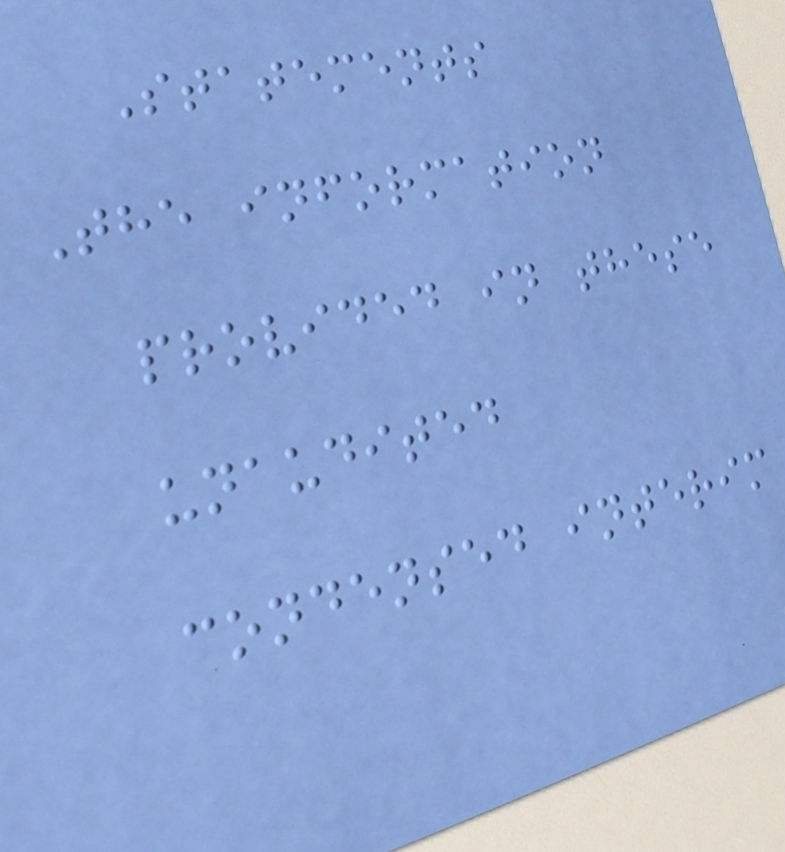Statements
The information
provided in these
unaudited
condensed interim
